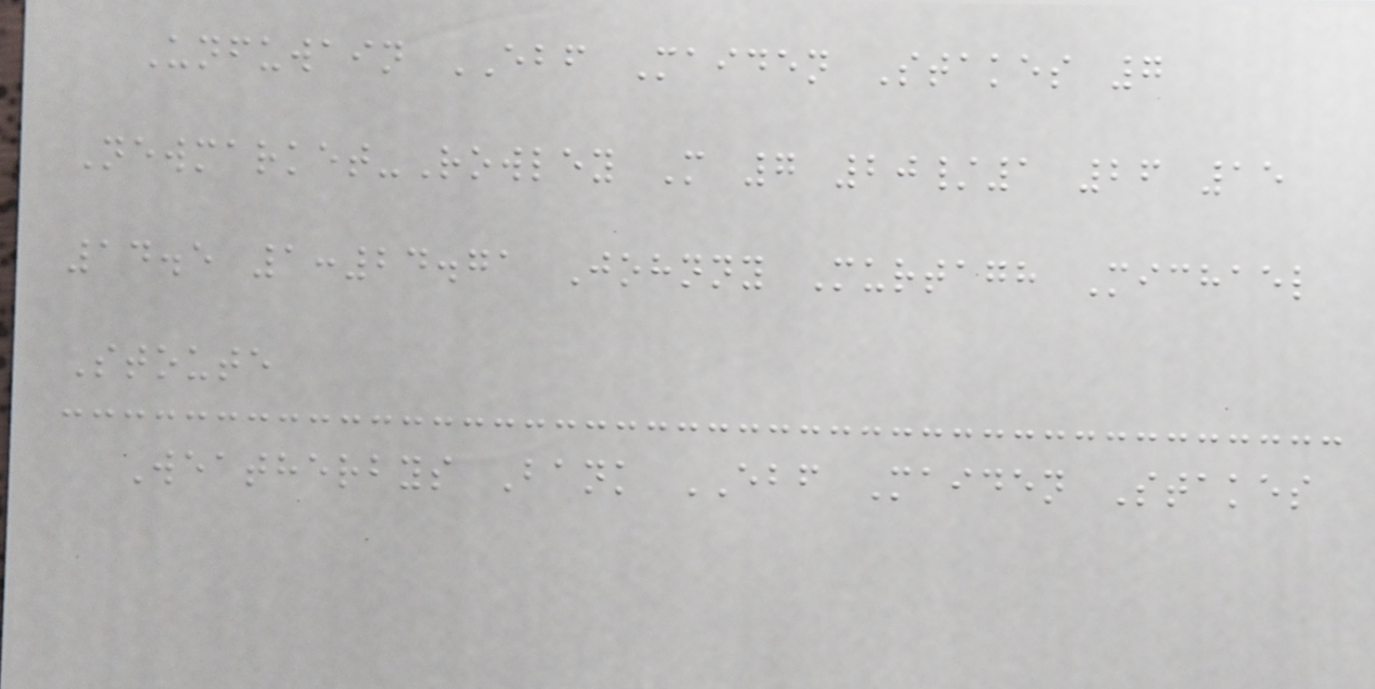Unfuwain EBF Maiden Stakes 7
Newmarket-Rowley M 7 20/1 26 15
14.5 1:24.71 Johnny Murtagh Michael
Stoute
Weatherbys Bank EBF Maiden Stakes
